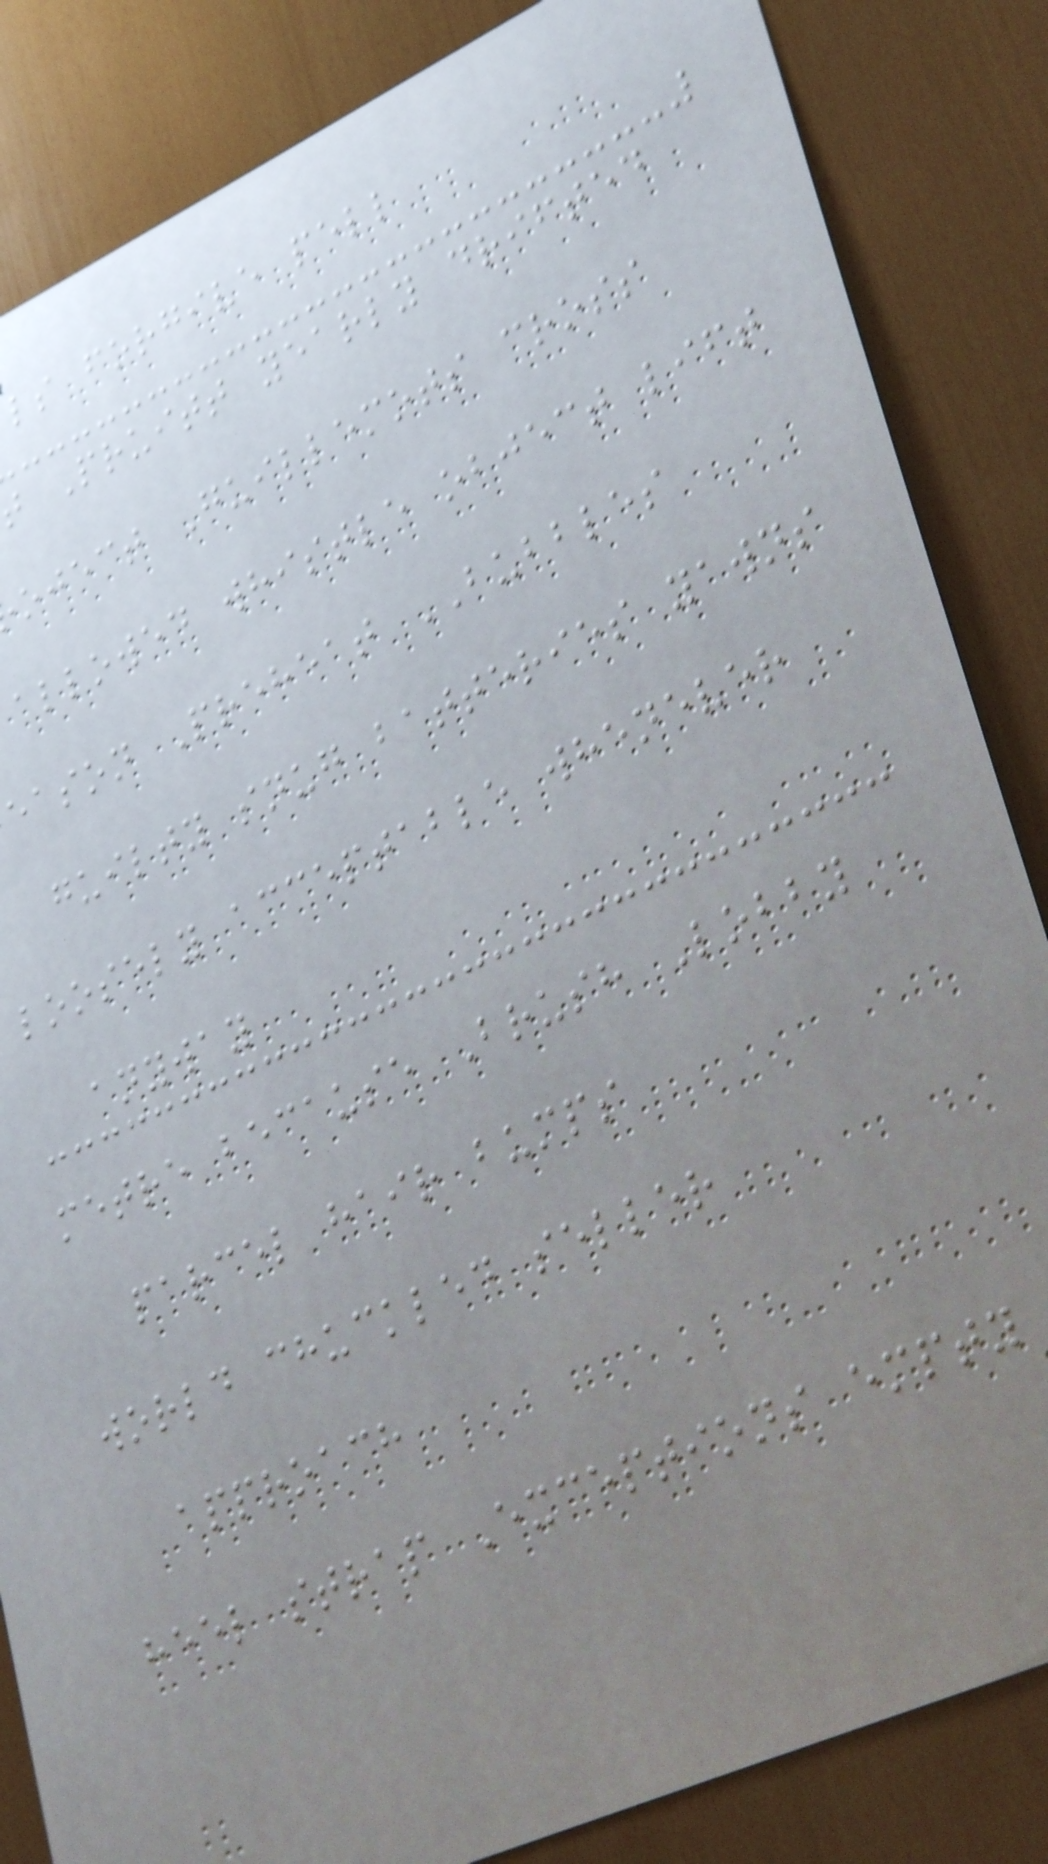ls forgive pell
Pruitt yearly drifted
oject Guillemots cross
allowed whistle object lift
eason Preheat BUBBLES
guilty snug batteries yawns
loosely acceptable whenever
anyway
metre because Brush Lobby
parcel hair bumps
world chuckled seller
approach
heel strap Exceptions empty
